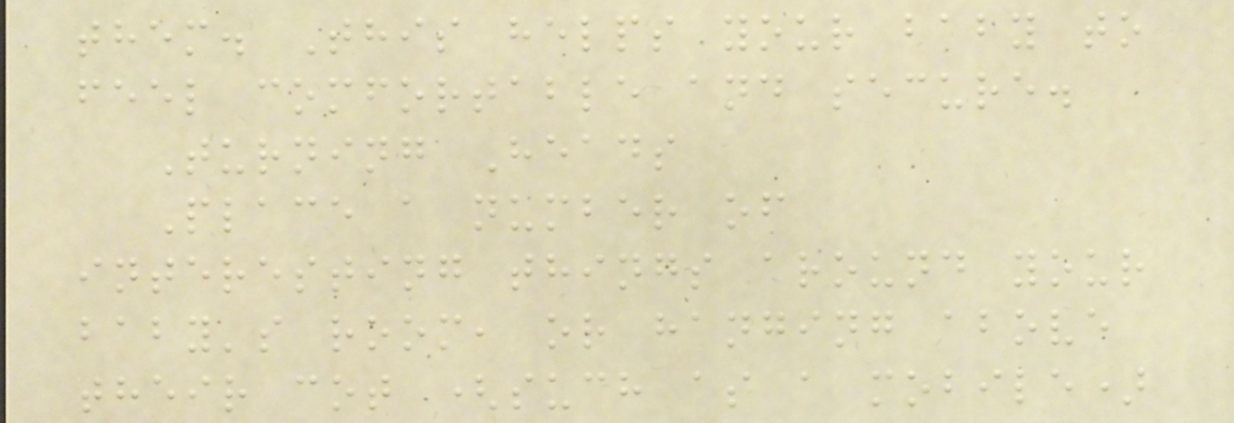them. This helps your baby to
feel comfortable and secure.
Turning Heads
Place a number of
interesting things around your
baby's room, or hanging above
their cot (such as a mobile)
